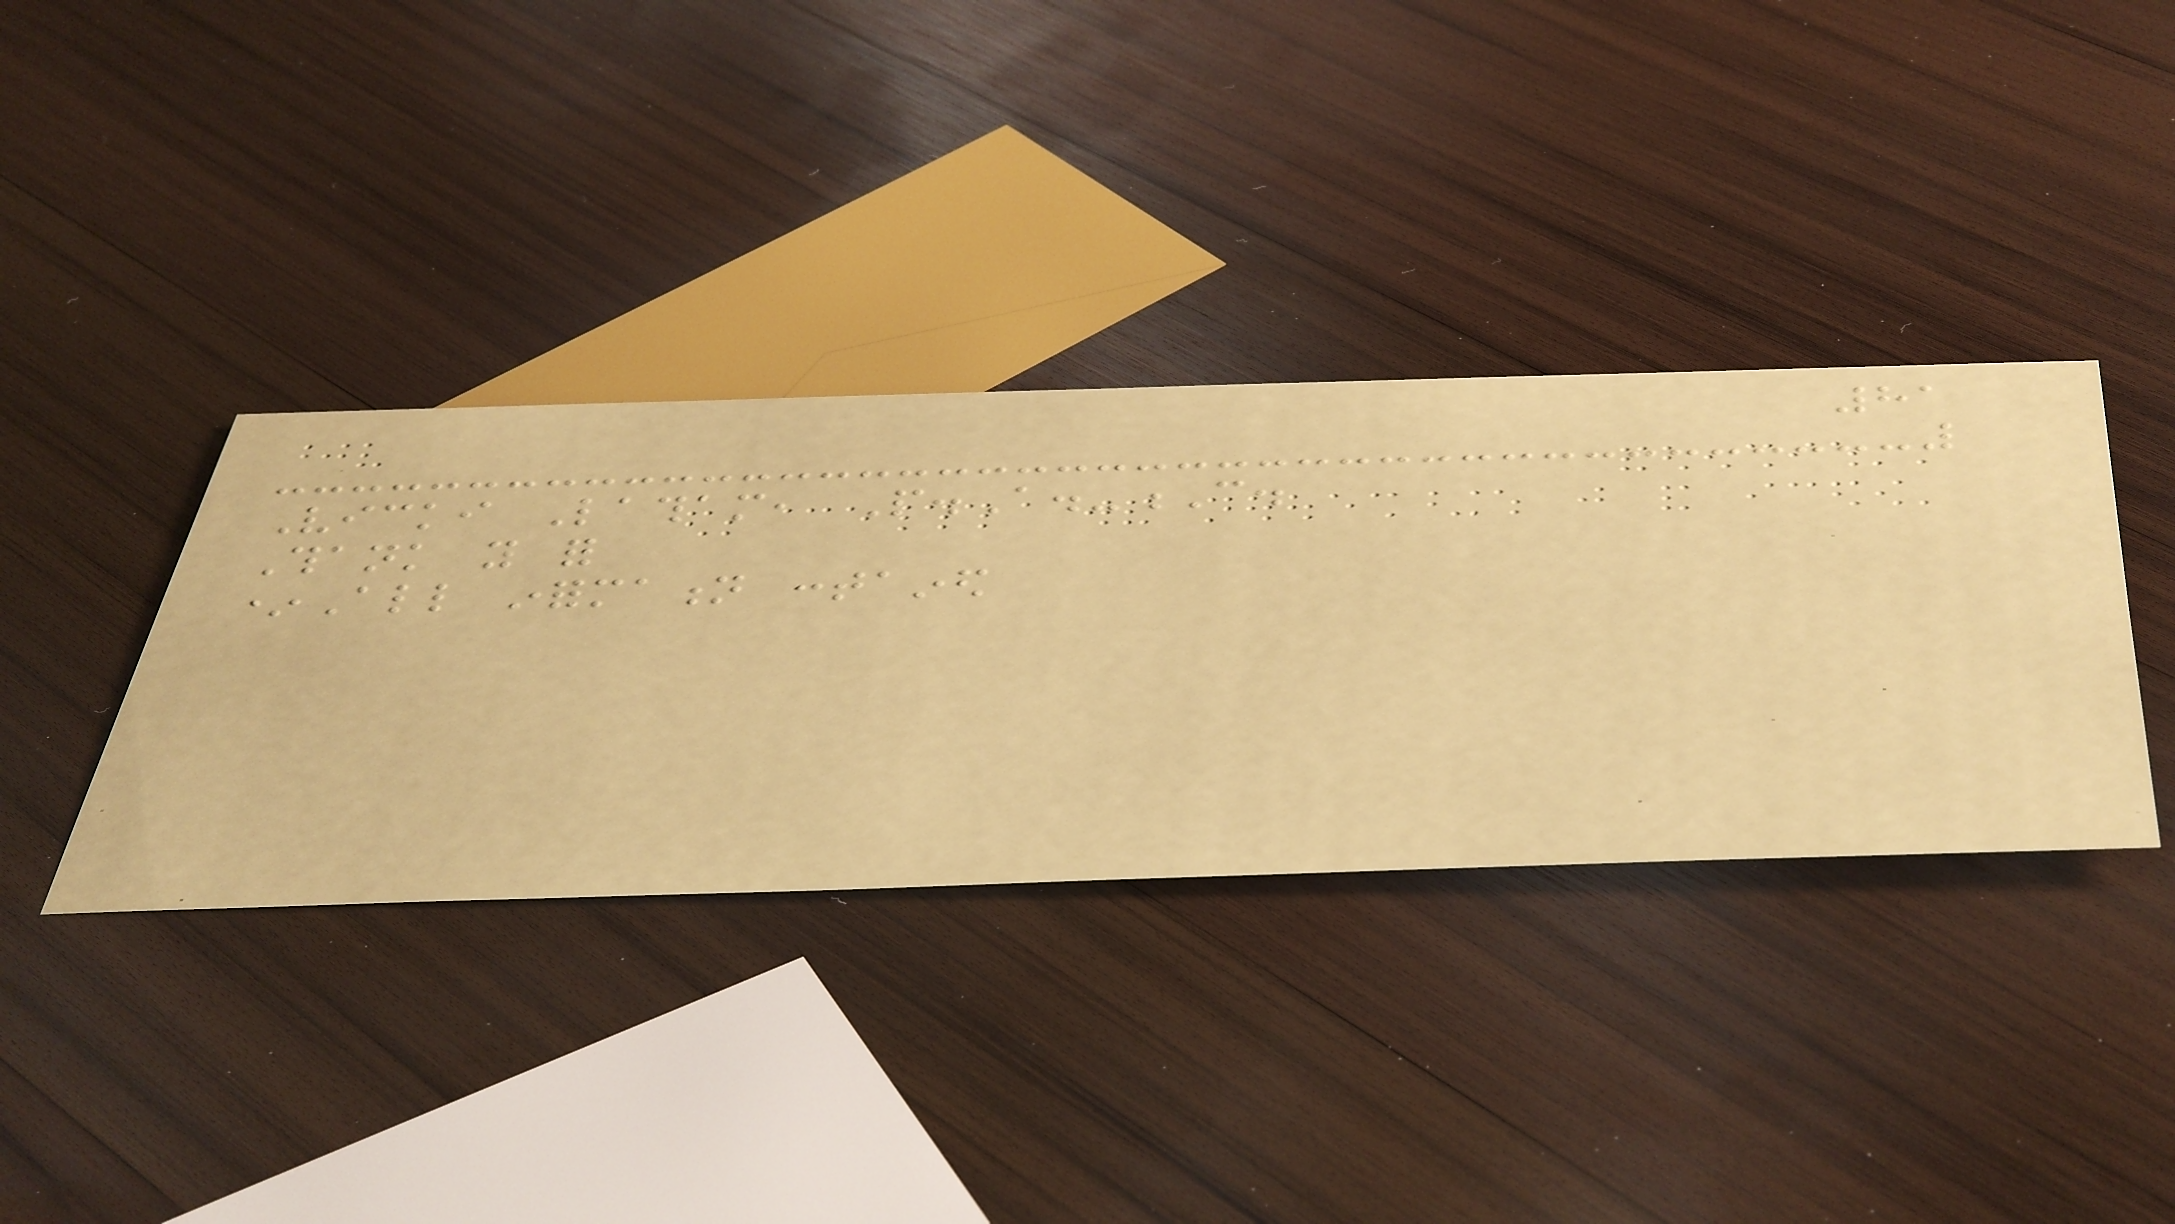81
Vicki Latham, P.A.-C.
Thank you for
*All information contained
